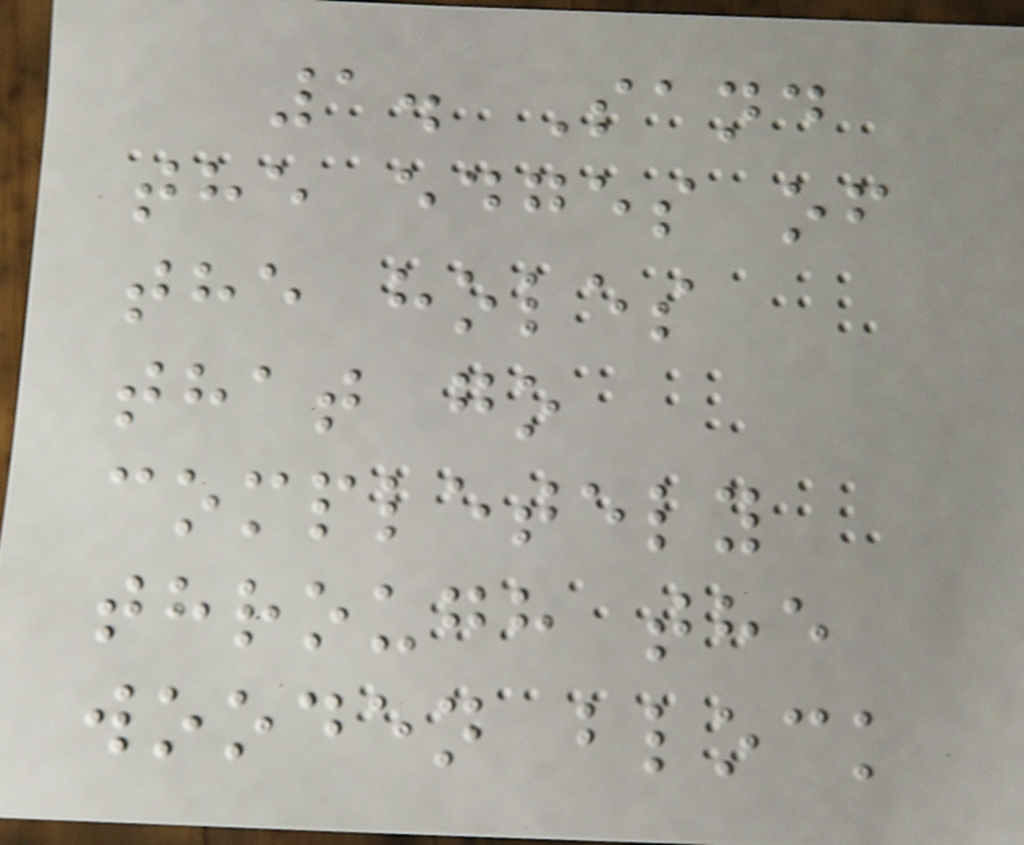1. Sand
the edges of
the holes
that go
completely
through the
wooden block
